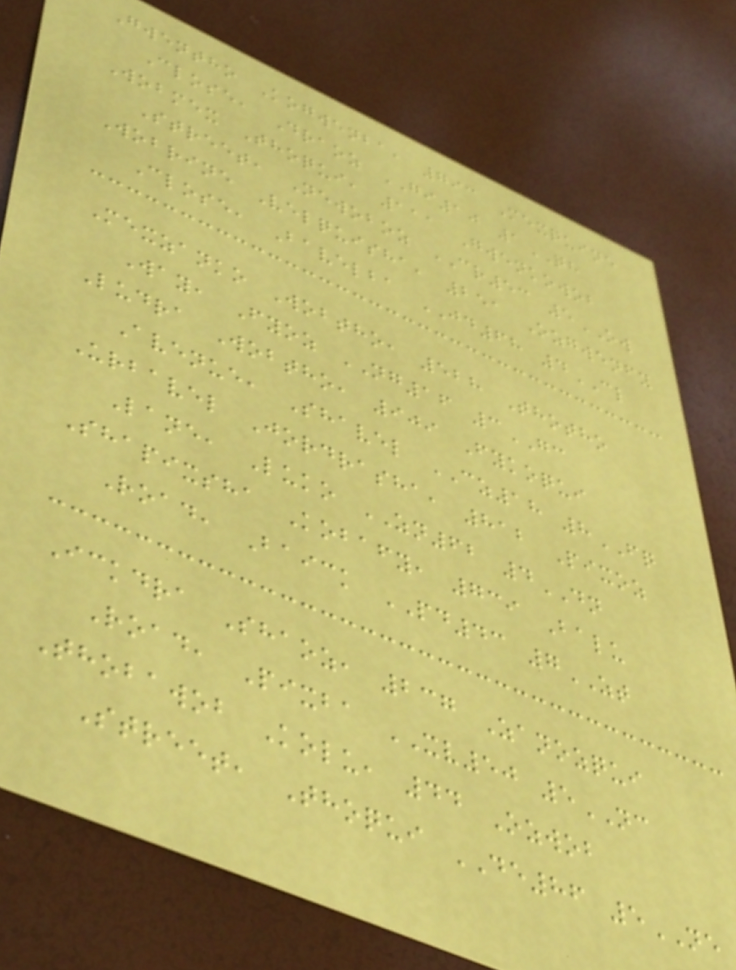Gwentho Kogwenba, 793 Mexquine
Close, Draoz GI10 1QH
Wobmex Thoqui, 111 Gwenkowob
Street, Newoboz CR53 5OW
Wobrine Velquisha, 251 Ozgwenfy
Close, Bavelba JD68 4CL
Mexzanko Wobtho, 528 Thotho
Way, Fyoz NG16 3GC
Ludra Wobtho, 909 Fykoqui
Avenue, Shavel CZ18 8FQ
Urbavel Jordrasha, 812 Pixoz
Lane, Luko ZN62 4DN
Shapixsha Kobafy, 739 Balu
Road, Baick PD43 7ZT
Ickdra Shaoz, 237 Zanozqui
Road, Pixba XV50 5NC
Thobawob Kolu, 44 Ozwob
Street, Thoqui DE86 5NE
